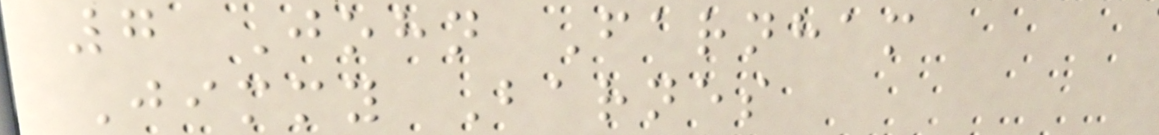7 John Farnham
Jimmy Barnes
